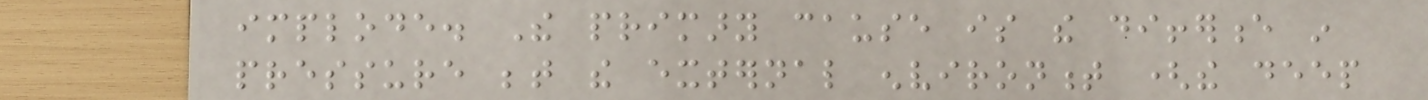implode. The primary cause is the difference in
pressure between the external environment (the deep
